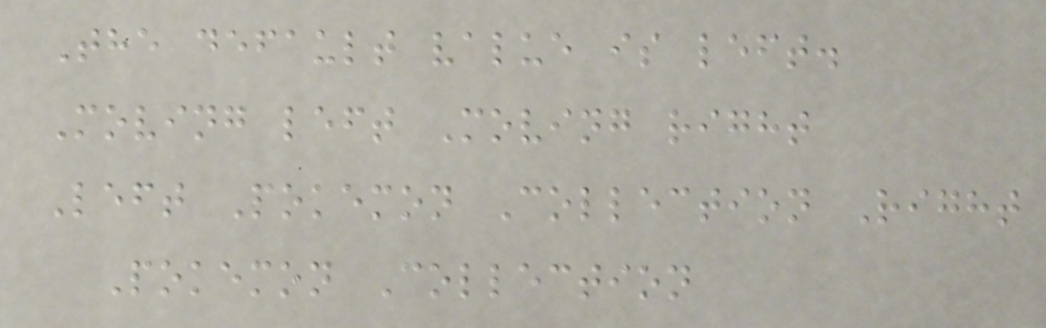The default value is left.
Moving left Moving right
Left Pokemon Collection Right
Pokemon Collection
